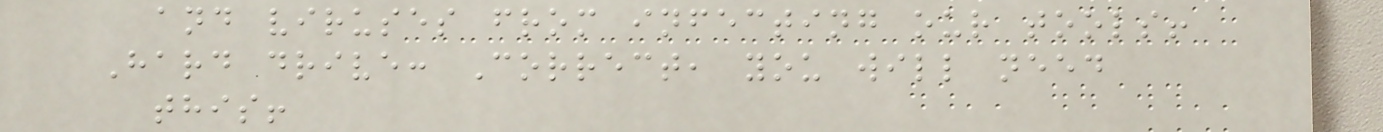and viruses from infecting our tools!
Hard drive: Correct, you will need
this!
